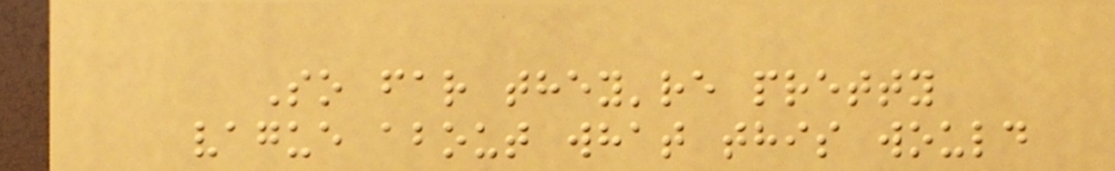So far they're pretty
vague about what this would
